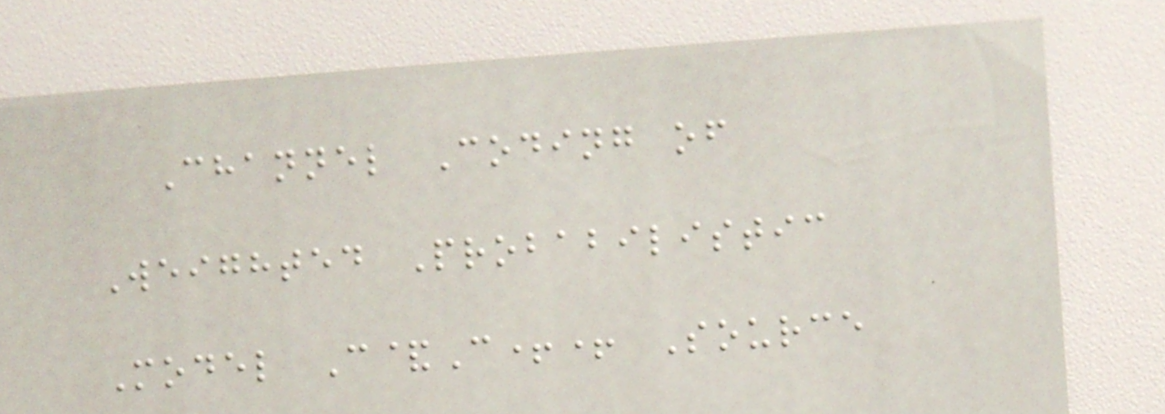Channel Coding of
Weighted Probabilistic
Model C&C++ Source
